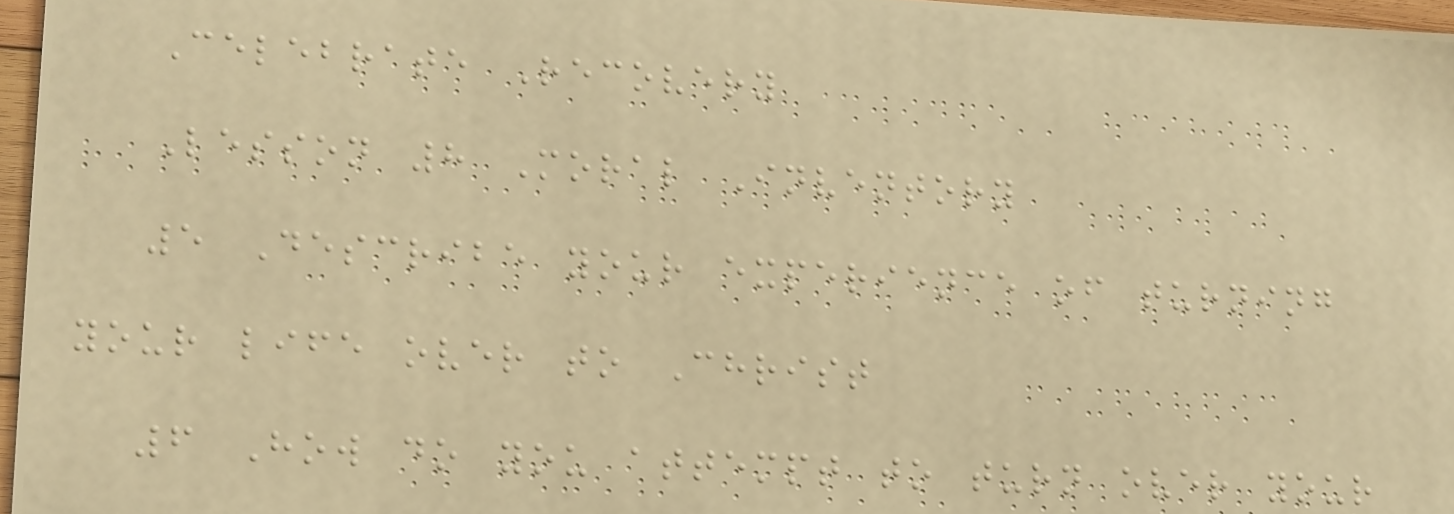Celebrate Recovery
Lesson 8 Moral Inventory
5 Describe your experience of turning
your life over to Christ
6 How do you attempt to turn over your
